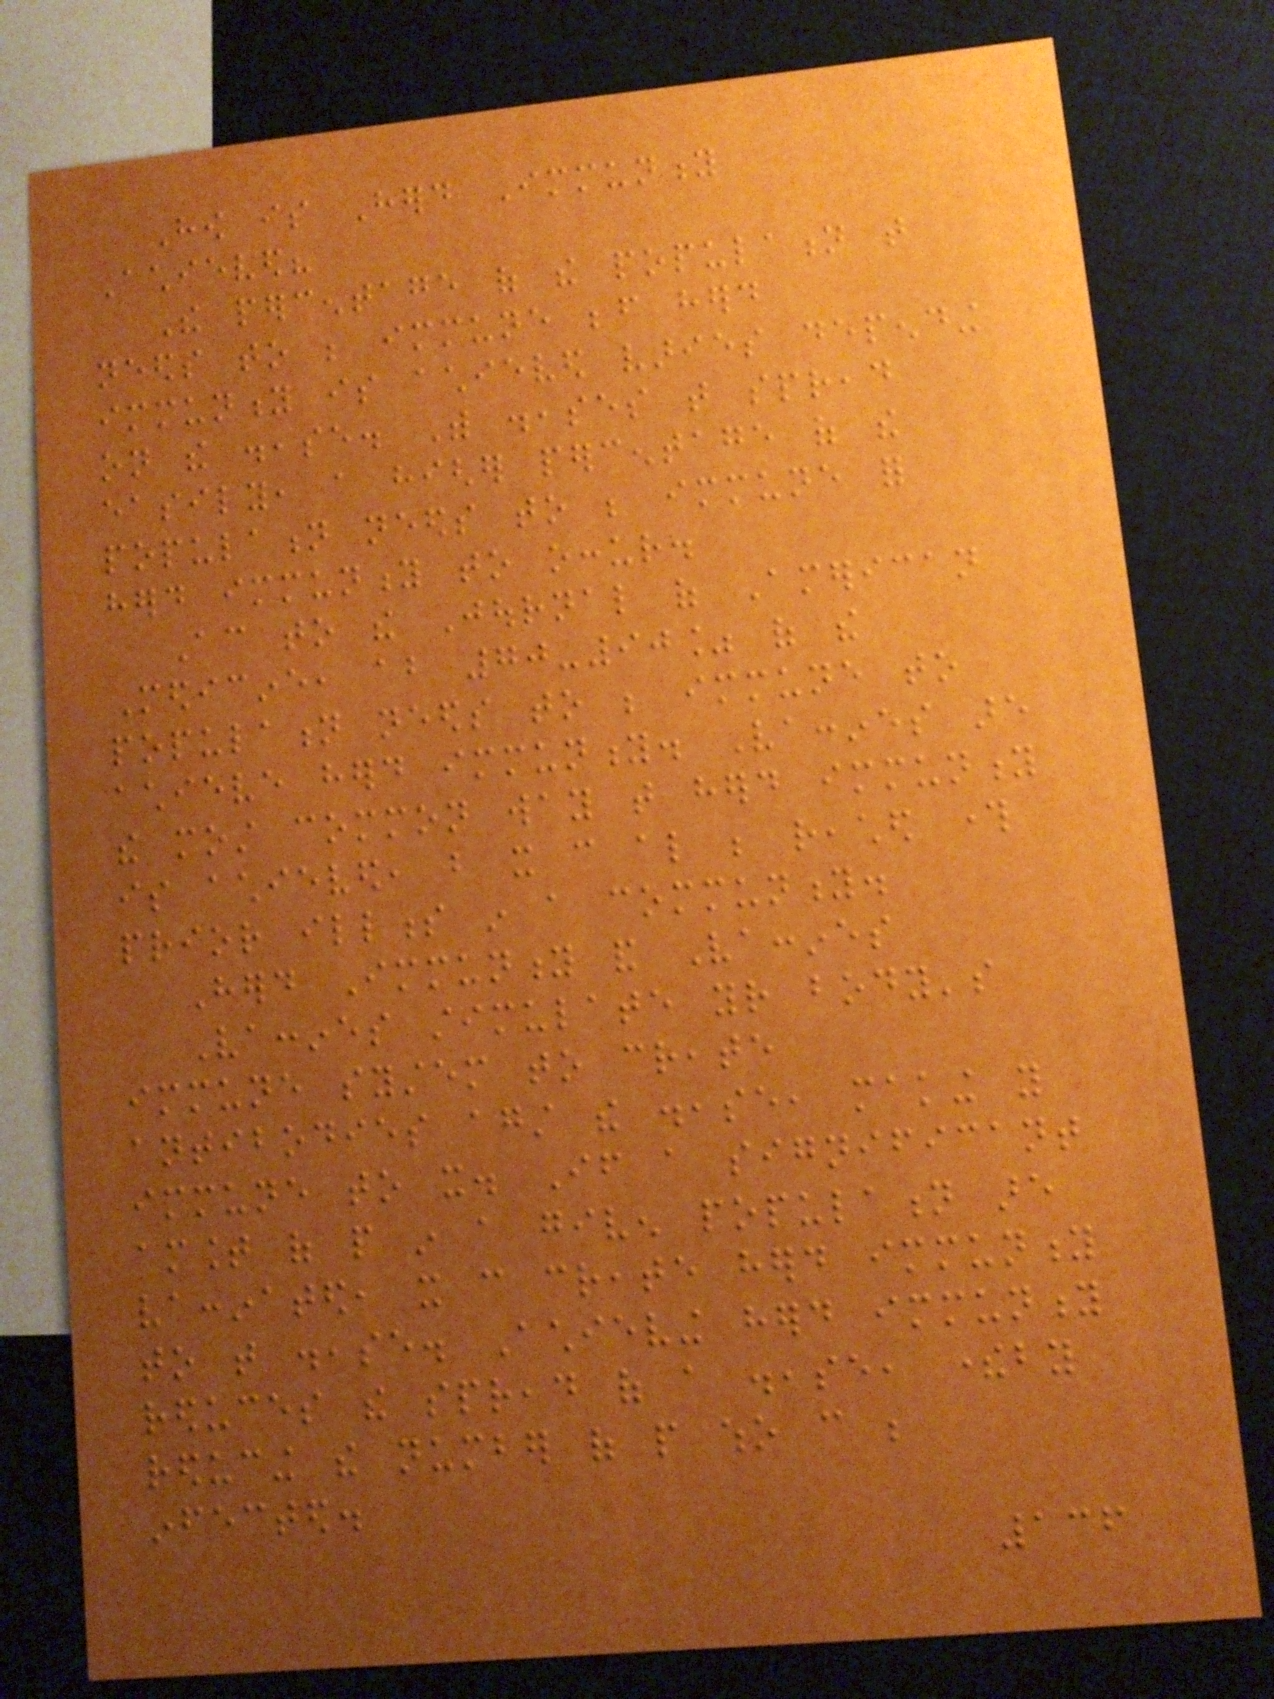How is Herd Immunity
Achieved?
The percentage of the population that
needs to be immune before herd
immunity is achieved varies depending
on the disease. With diseases that spread
easily, a higher percentage of the
population needs to be immune for
herd immunity to occur.
According to the Journal of American
Medicine, about 70-90% of the
population needs to be immune to
achieve herd immunity. Vaccines are
the most common way that herd immunity
is achieved, but it can also be reached through
prior illness in a community.
Herd Immunity and Vaccines
Vaccines stimulate your body's
immune system to create
antibodies against the disease, making you
immune to it. If a significant
amount of people in a given population are
vaccinated, it can create herd immunity
to that disease. Achieving herd immunity
reduces the spread of a disease, thereby
reducing the number of people who can be
infected.
136
